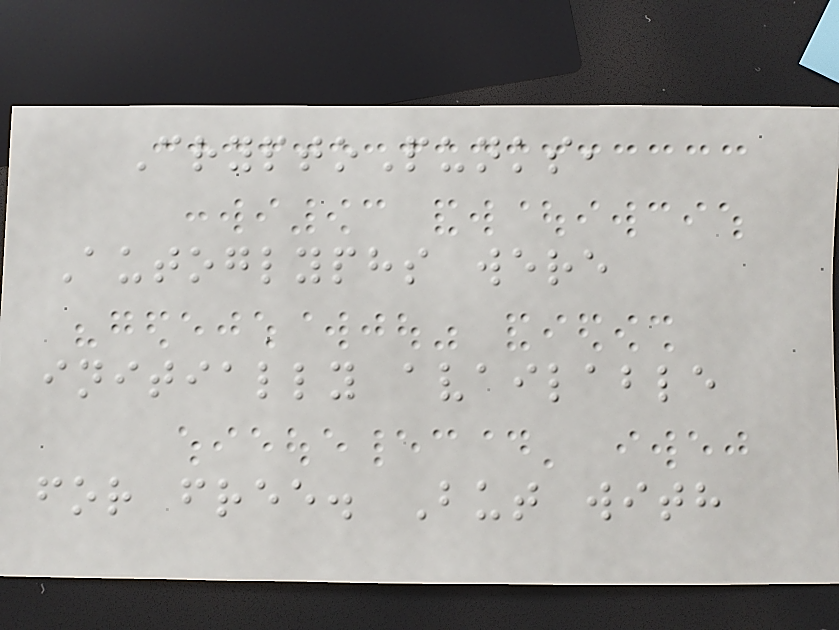CryptoPunks,
Autoglyphs were
initially available
for free. But with
